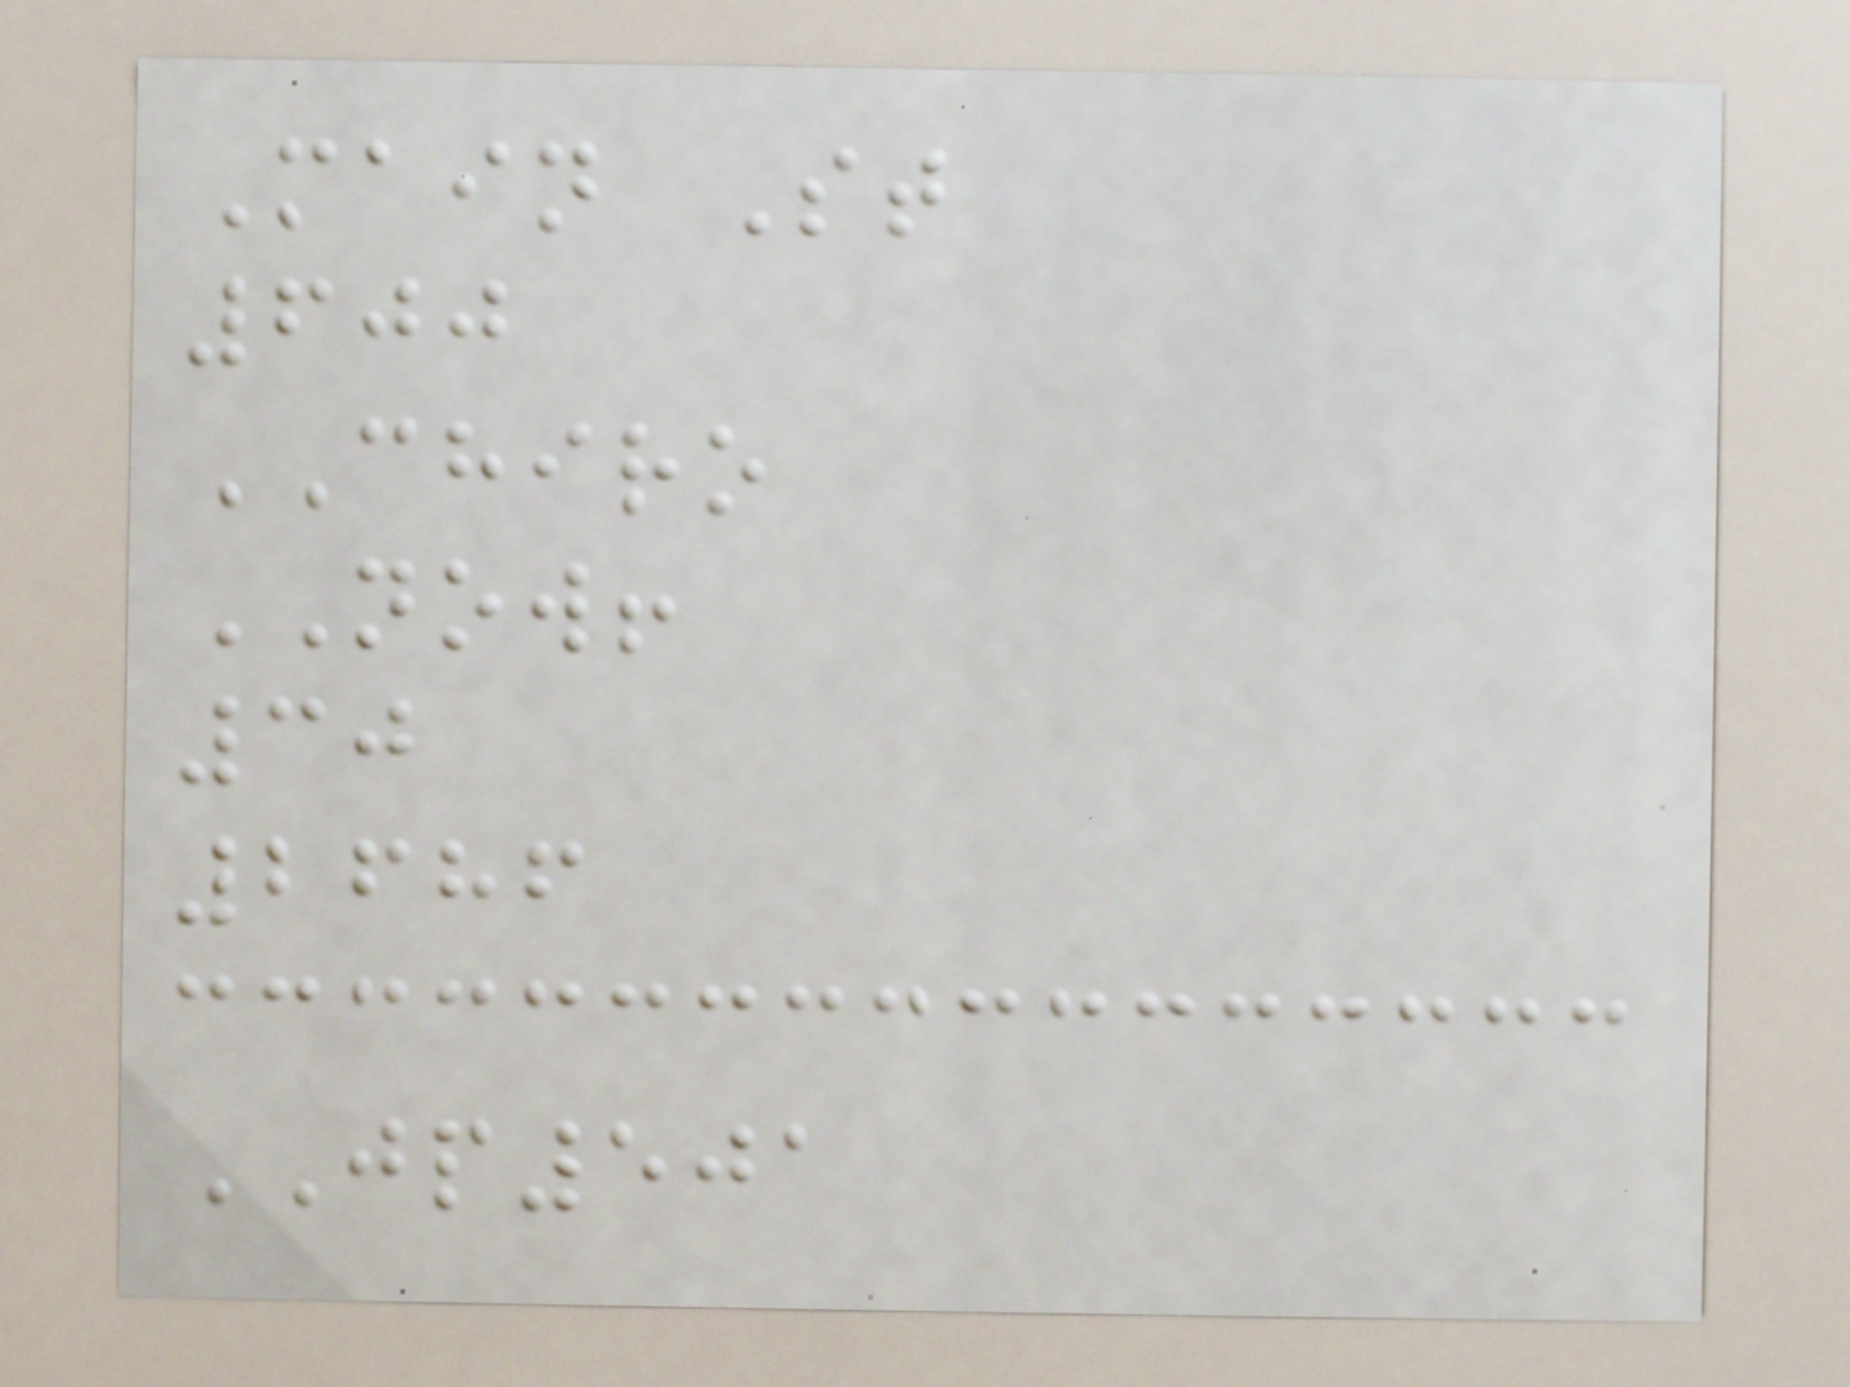Main St
600
CHIRO
NOW!
30
2686
JP501
